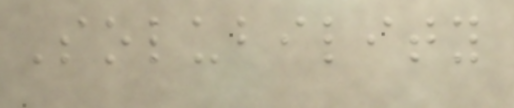Solubility
